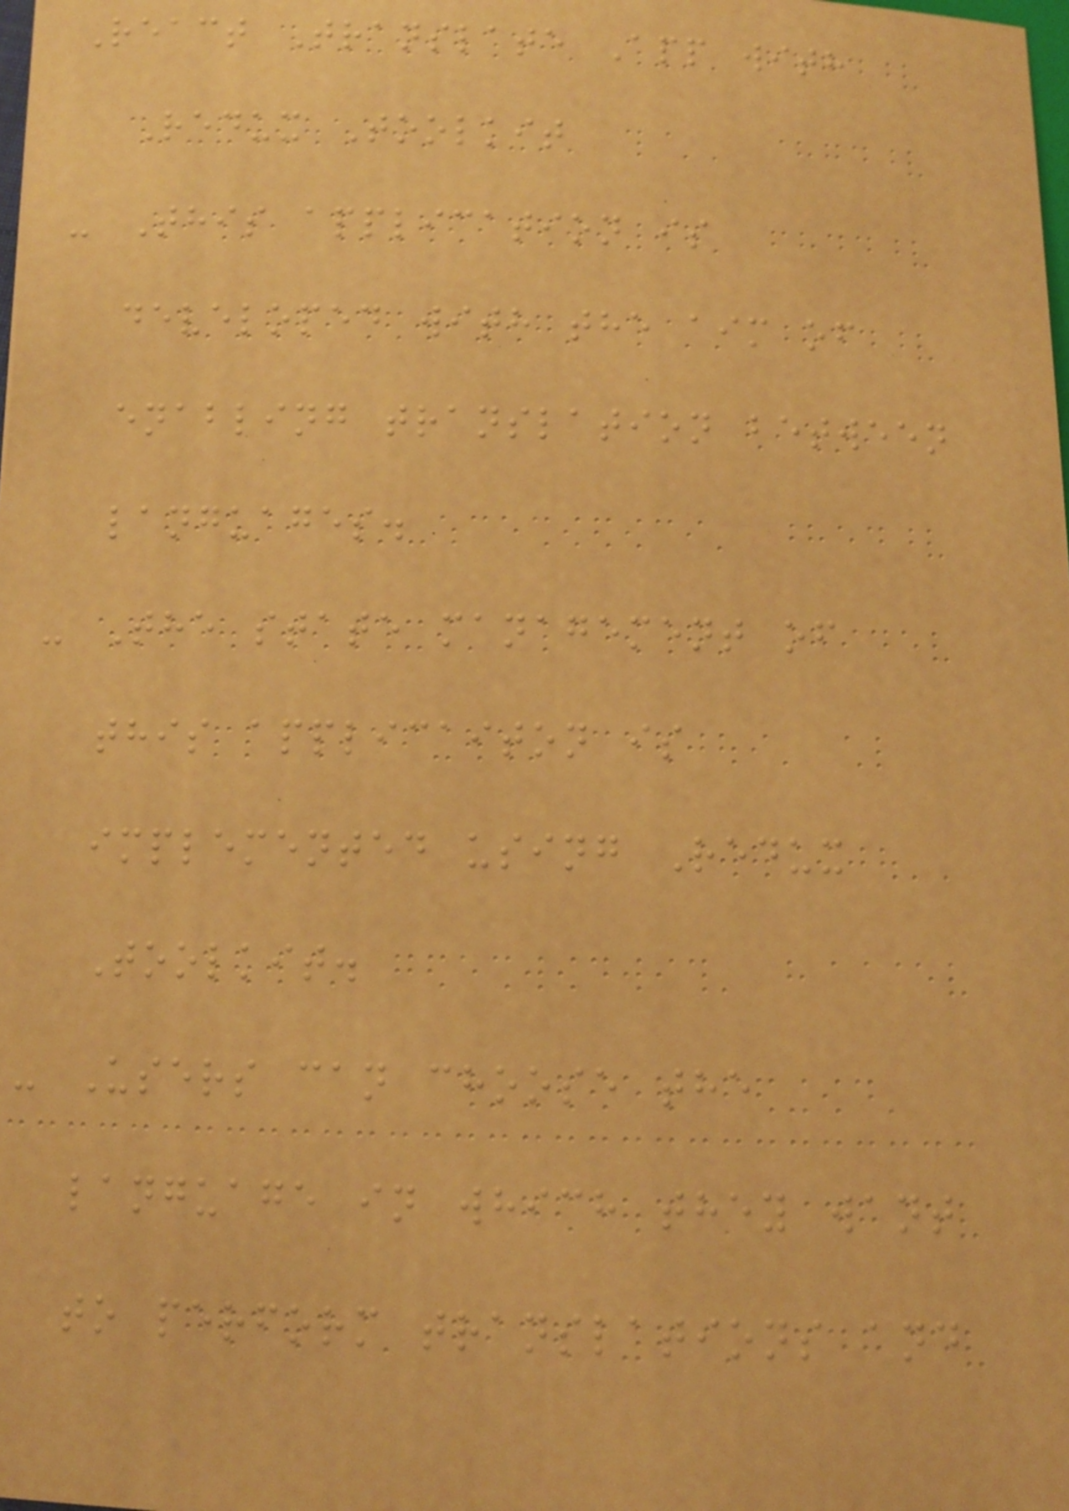React Translate App with
Redux Toolkit
- This application is
developed with the aim of
enabling translation between
languages.
- The state management of
this applicaiton is
implemented using Redux
Toolkit.
- Users can choose the
language in which they want
to perform translations and
